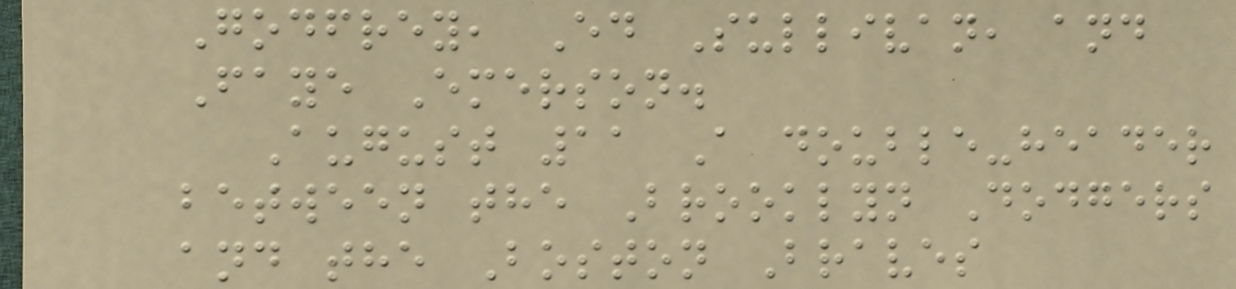Godfrey, Ed Sullivan, and
Faye Emerson.
August 11 A double-header
between the Brooklyn Dodgers
and the Boston Braves
